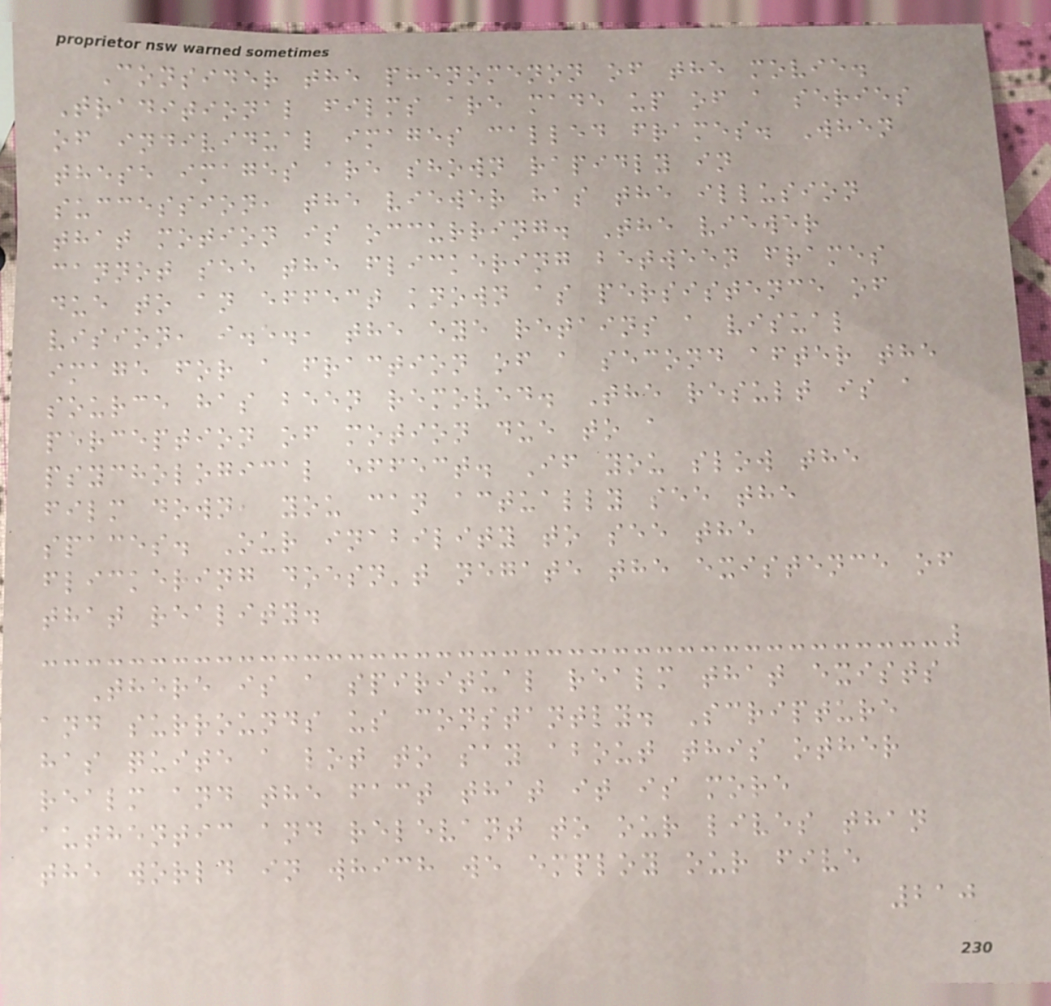Consider the phenomenon of the movie.
Traditional films are made up of a series
of individual images called frames. When
these images are shown rapidly in
succession, the viewer has the illusion
that motion is occurring. The viewer
cannot see the flickering between frames
due to an effect known as persistence of
vision, i.e., the eye retains a visual
image for a fraction of a second after the
source has been removed. The result is a
perception of motion due to a
psychological effect. If you slow the
film down, you can actually see the
spaces. Our inability to see the
flickering doesn't negate the existence of
that reality.
There is a spiritual realm that exists
and surrounds us constantly. Scripture
has quite a lot to say about this other
realm and the fact that it is more
authentic and relevant to our lives than
the world in which we employ our five
210
